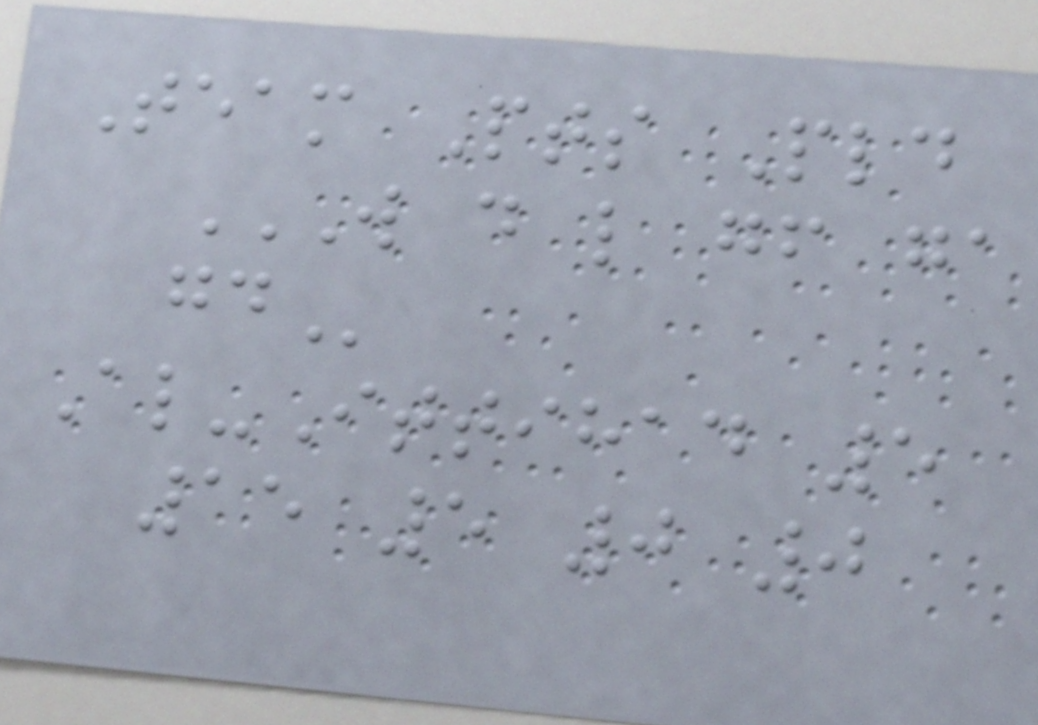Team Pts Pld
W D L GF GA
GD
Al-Ittihad 5
15 5 0 0
